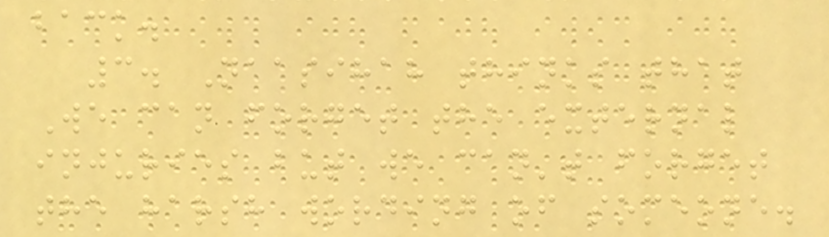back.
3. Naasihah thinks that
We can forget the external
injuries but we can't forget
the harsh wording of someone.
